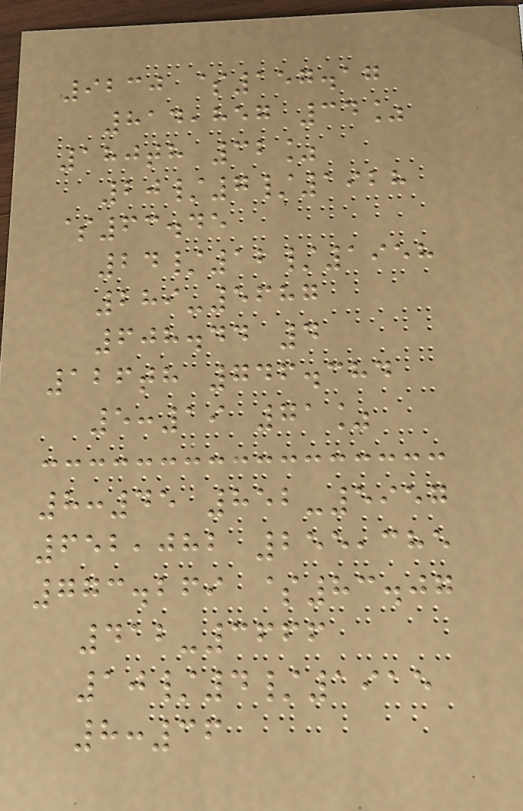9230 $157.17
814,857 34%
180th 32%
20/7/1928
$63.45
24/12/1958
289-5687
608.44 4
126th 746.384
5:19 71%
8:45 852-5957
652,082 255,385
773.269 $83.07
412-3666
10/4/1915
8:36
